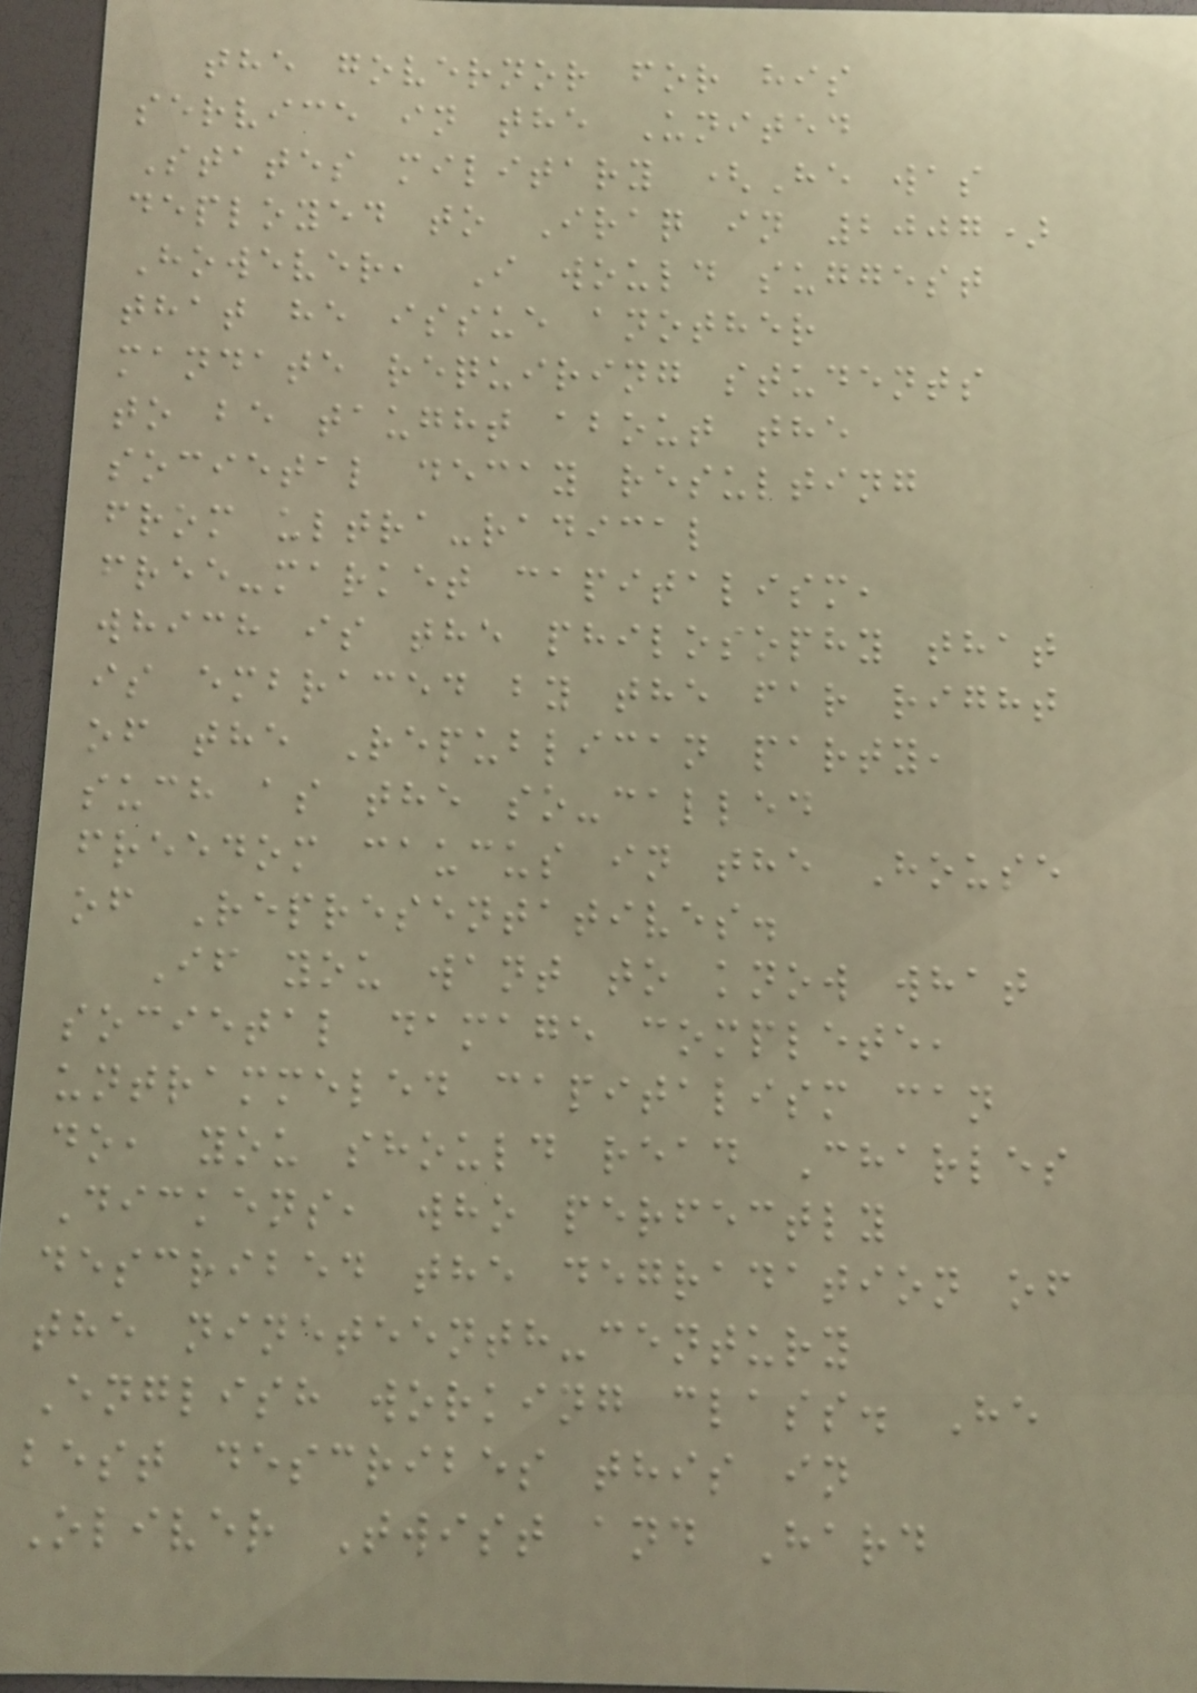the governor for his
service in the United
States military (He was
deployed to Iraq in 2007)
However, I would suggest
that he issue another
mandate requiring students
to be taught about the
societal decay resulting
from ultra-radical
free-market capitalism,
which is the philosophy that
is embraced by the far right
of the Republican party,
such as the so-called
freedom caucus in the House
of Representatives.
If you want to know what
societal damage complete,
untrammeled capitalism can
do, you should read Charles
Dickens, who perfectly
described the degradation of
the nineteenth-century
English working class. He
best describes this in
Oliver Twist and Hard
